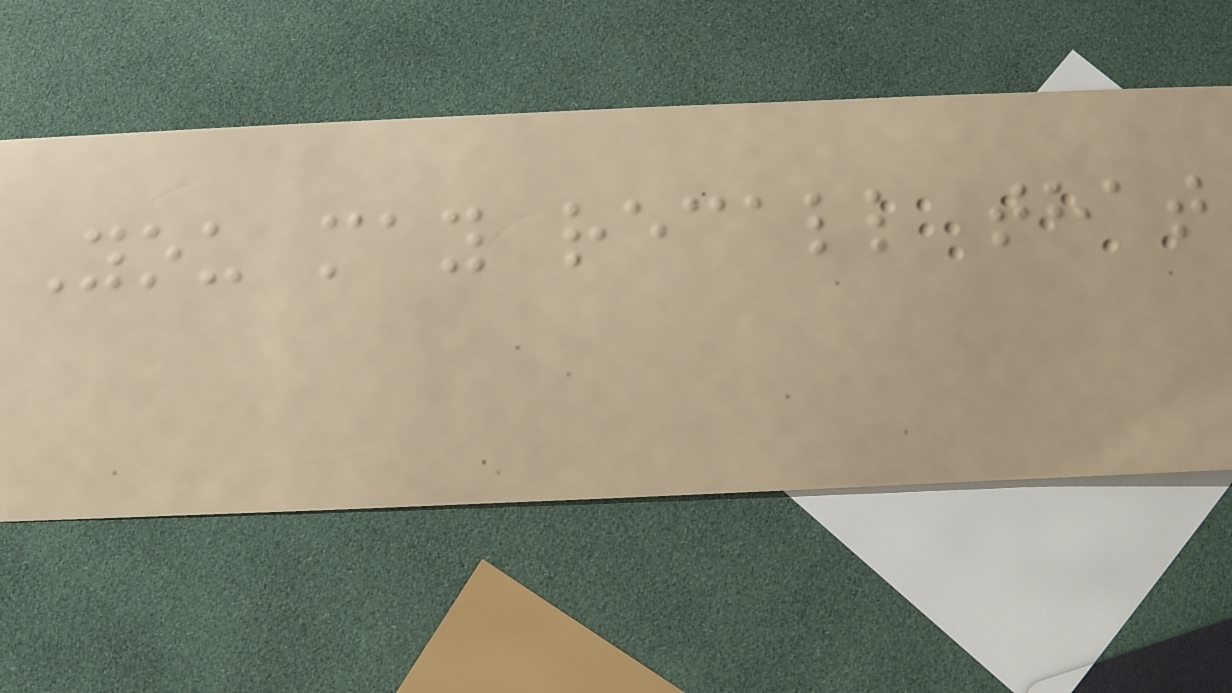You may recall that
